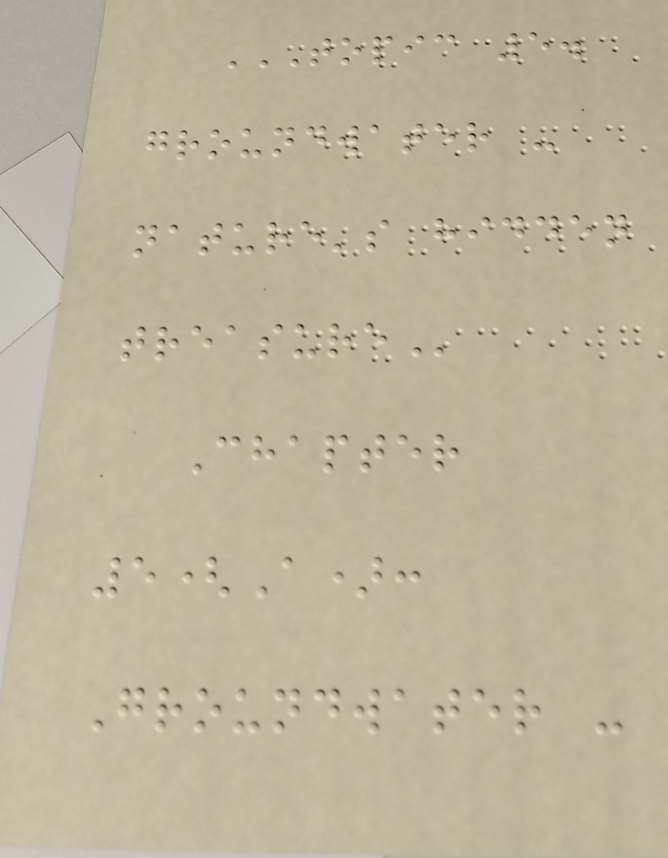TOPIC 5.
GROUNDWATER -
NATURE'S HIDDEN
TREASURE
Chapter
5(A):
Groundwater -
